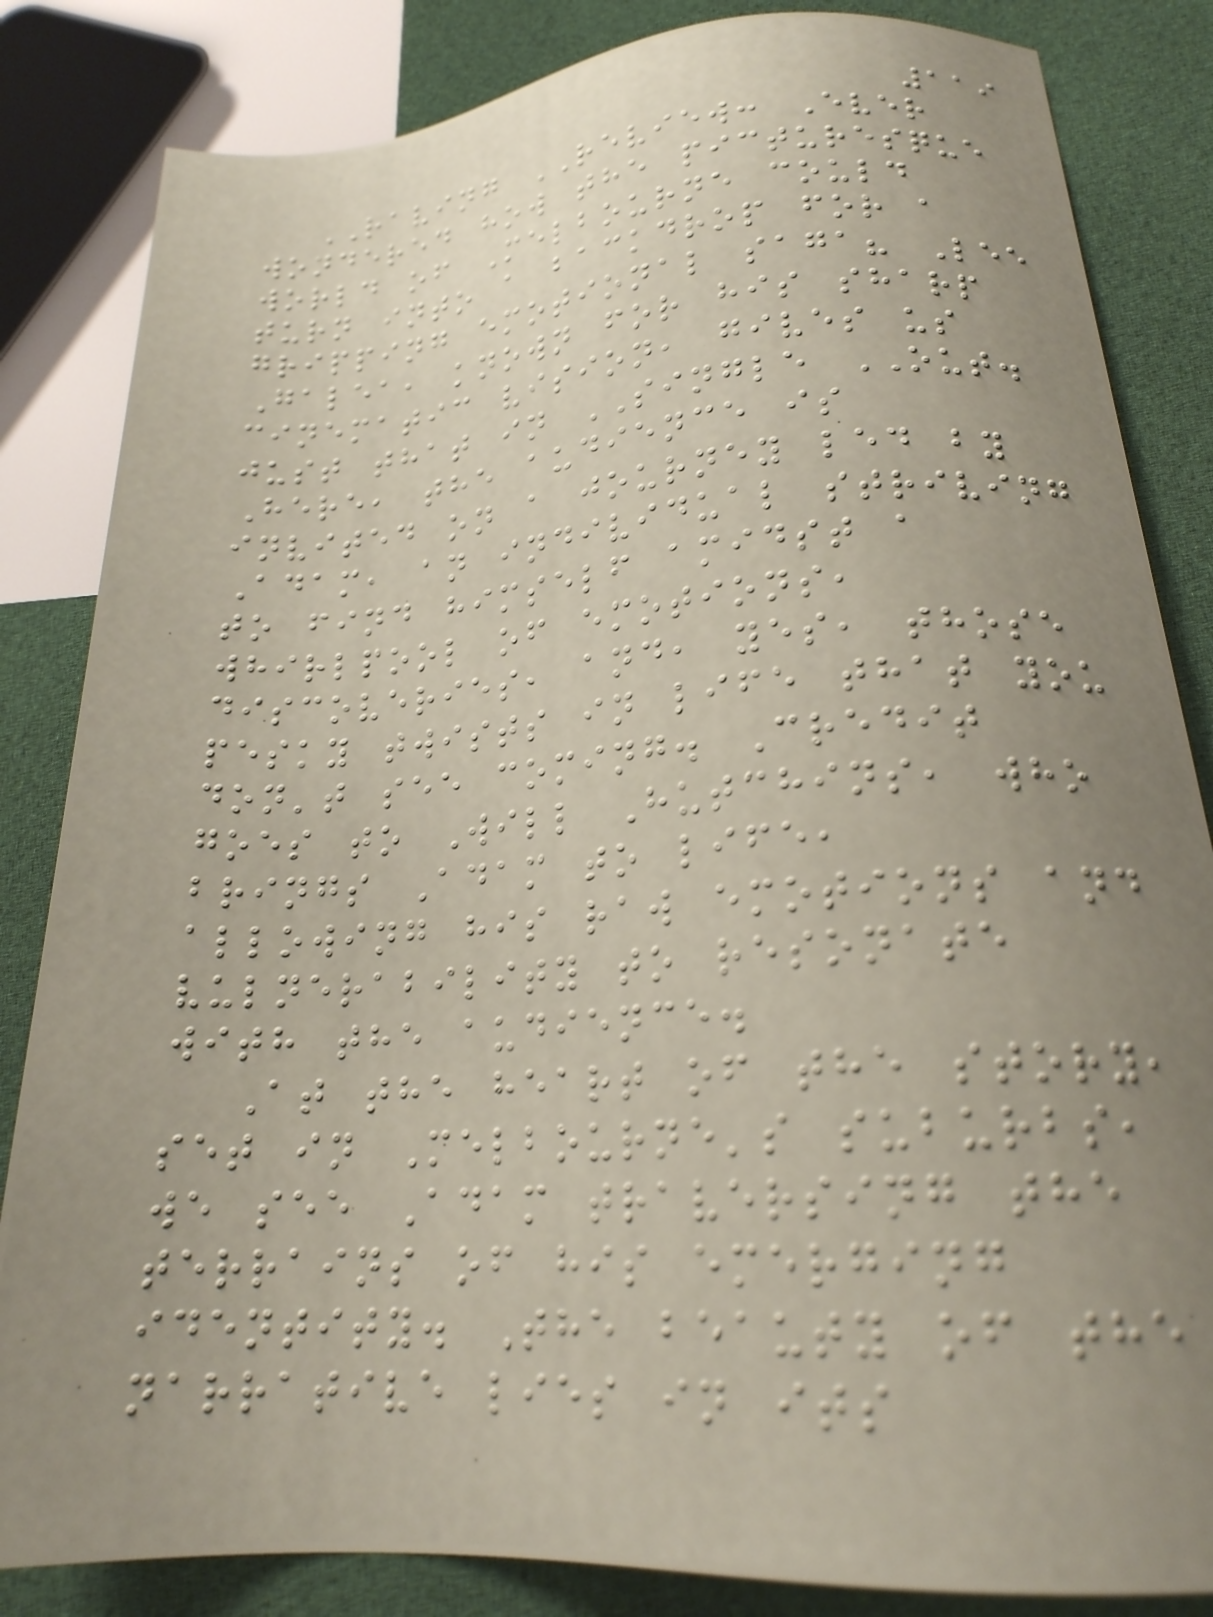119
RAVING REVIEW: Ever
wondered how the picturesque
world of Melbourne could
turn into a backdrop for a
gripping emotional saga? Lee
Galea, known for his sharp
cinematic vision, gives us
just that in SINGLE OUT.
Here, the audience is
invited on a journey led by
Adam, an individual striving
to find himself amidst a
whirlpool of emotions,
discoveries, and, yes, those
pesky twists in life that you
don't see coming. Credit
goes to Will Hutchins, who
brings Adam to life,
allowing his raw emotions and
vulnerability to resonate
with the audience.
At the heart of the story,
set in Melbourne's suburbs,
we see Adam traversing the
terrains of his emerging
identity. The beauty of the
narrative lies in its
